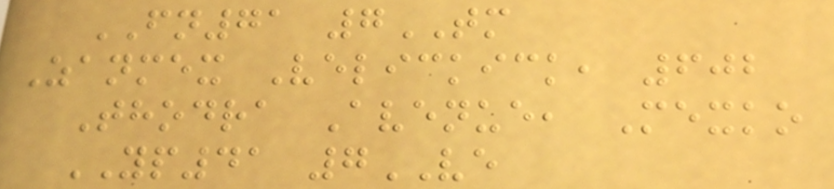FN71 7TM
Zanmex Velickick, 602
Thodra Avenue, Mexko
YP41 7VE
